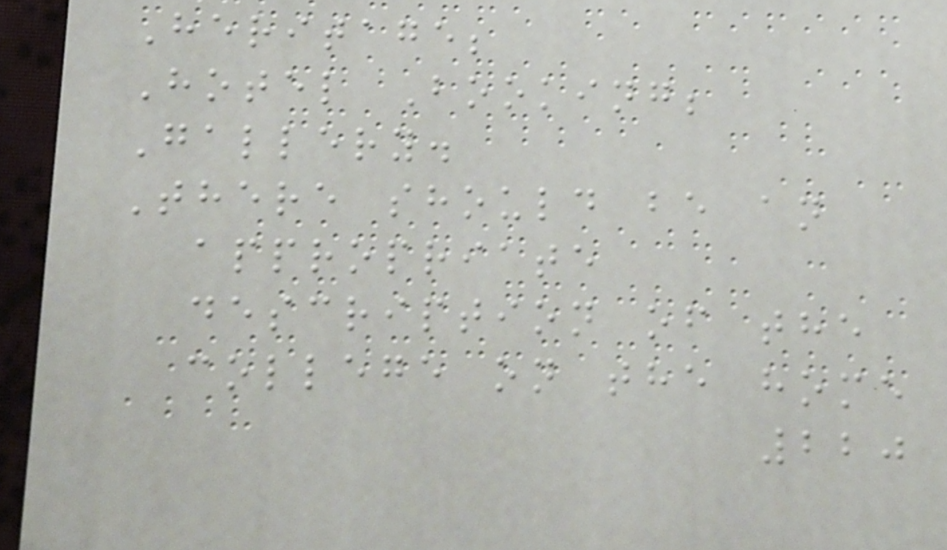Heritage;
Hotel Booking;
Gallery.
There should be an
appropriate
description of the
college on the home
220
